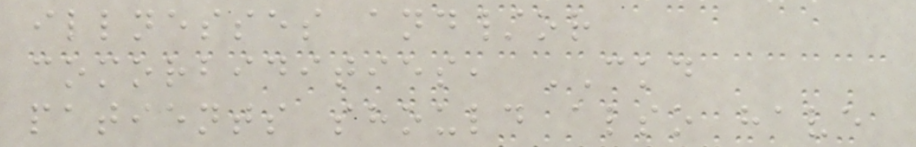illnesses and/or
comorbidities, CKD
patients should also have
